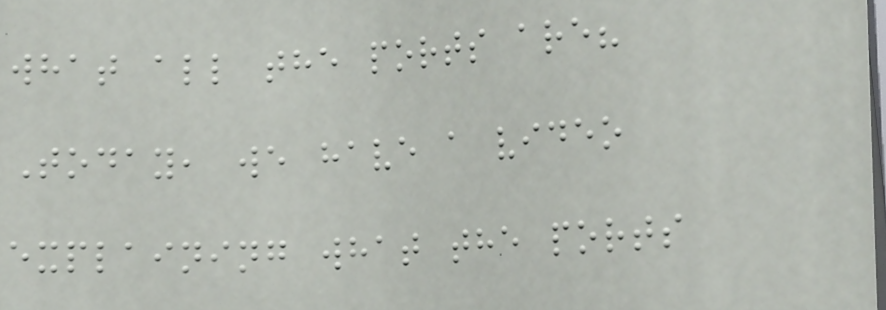what all the ports are?
Today, we have a video
explaining what the ports
